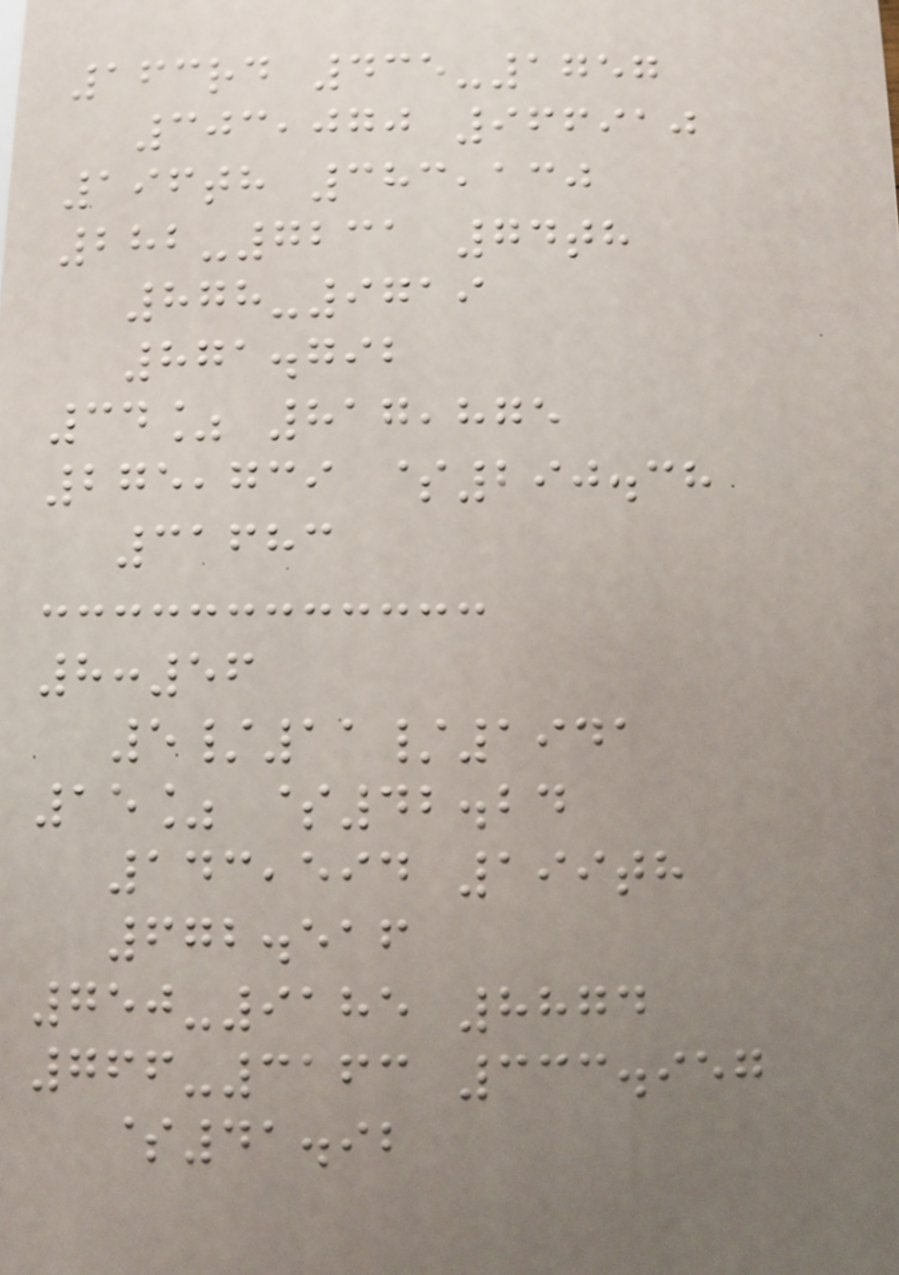163rd 435-1757
303,070 966910
196th 383,130
282-7231 74th
878-9719
871.792
34% 817,875
275,739 $290.38
31683
8:56
5/11/1941
15% $42.24
143,594 199th
672.516
750-9185 8874
766-3163 333.957
$41.92
